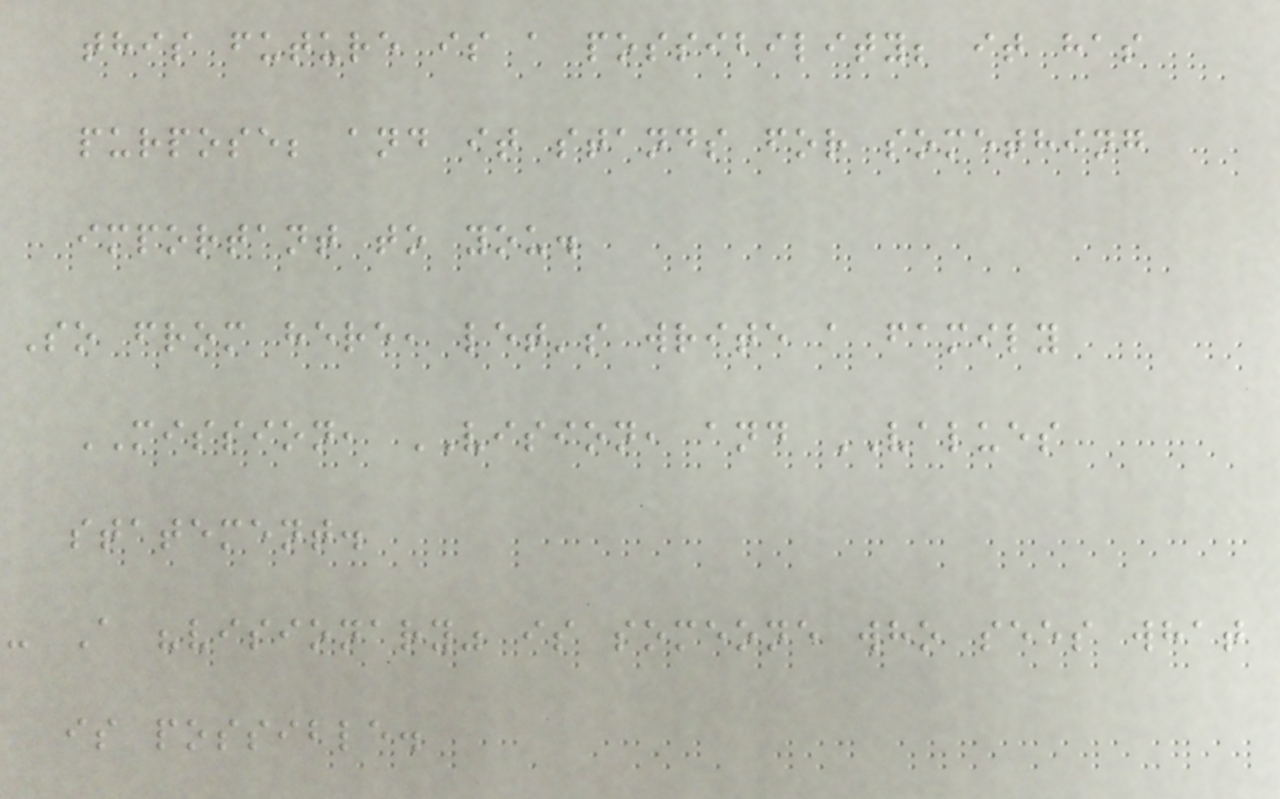this future is a possibility; it has
purpose; and it stands for something
important to you.
So from here, let's write a family
MISSION, VISION, and VALUES
statement.
- A "visionary" is someone who sees what
is possible.
